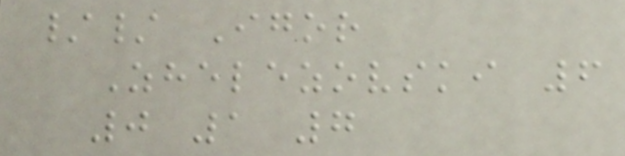// Igor
Zhelezovski 6
0 1 7
